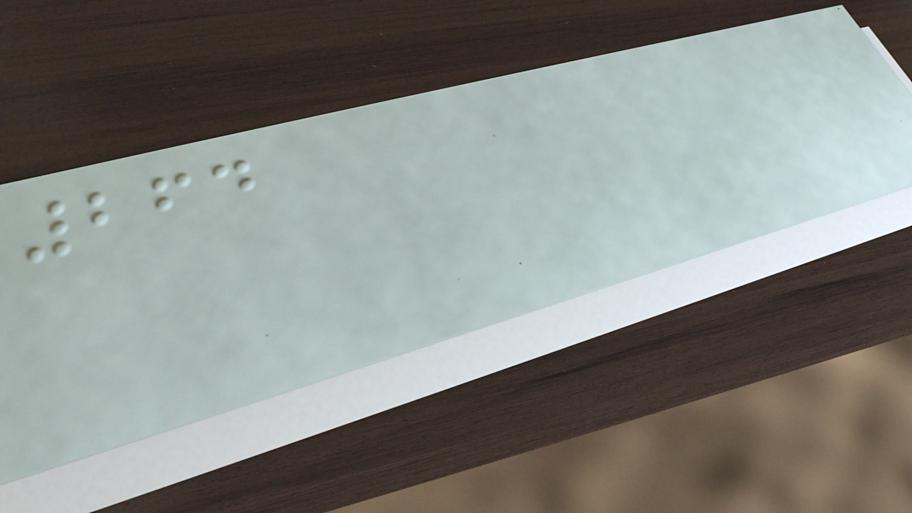264
